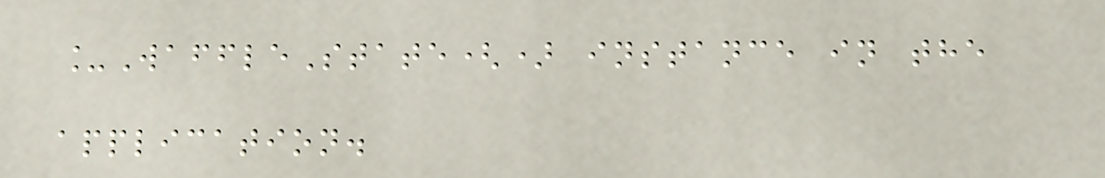_WaffleState() instance in the
application.
